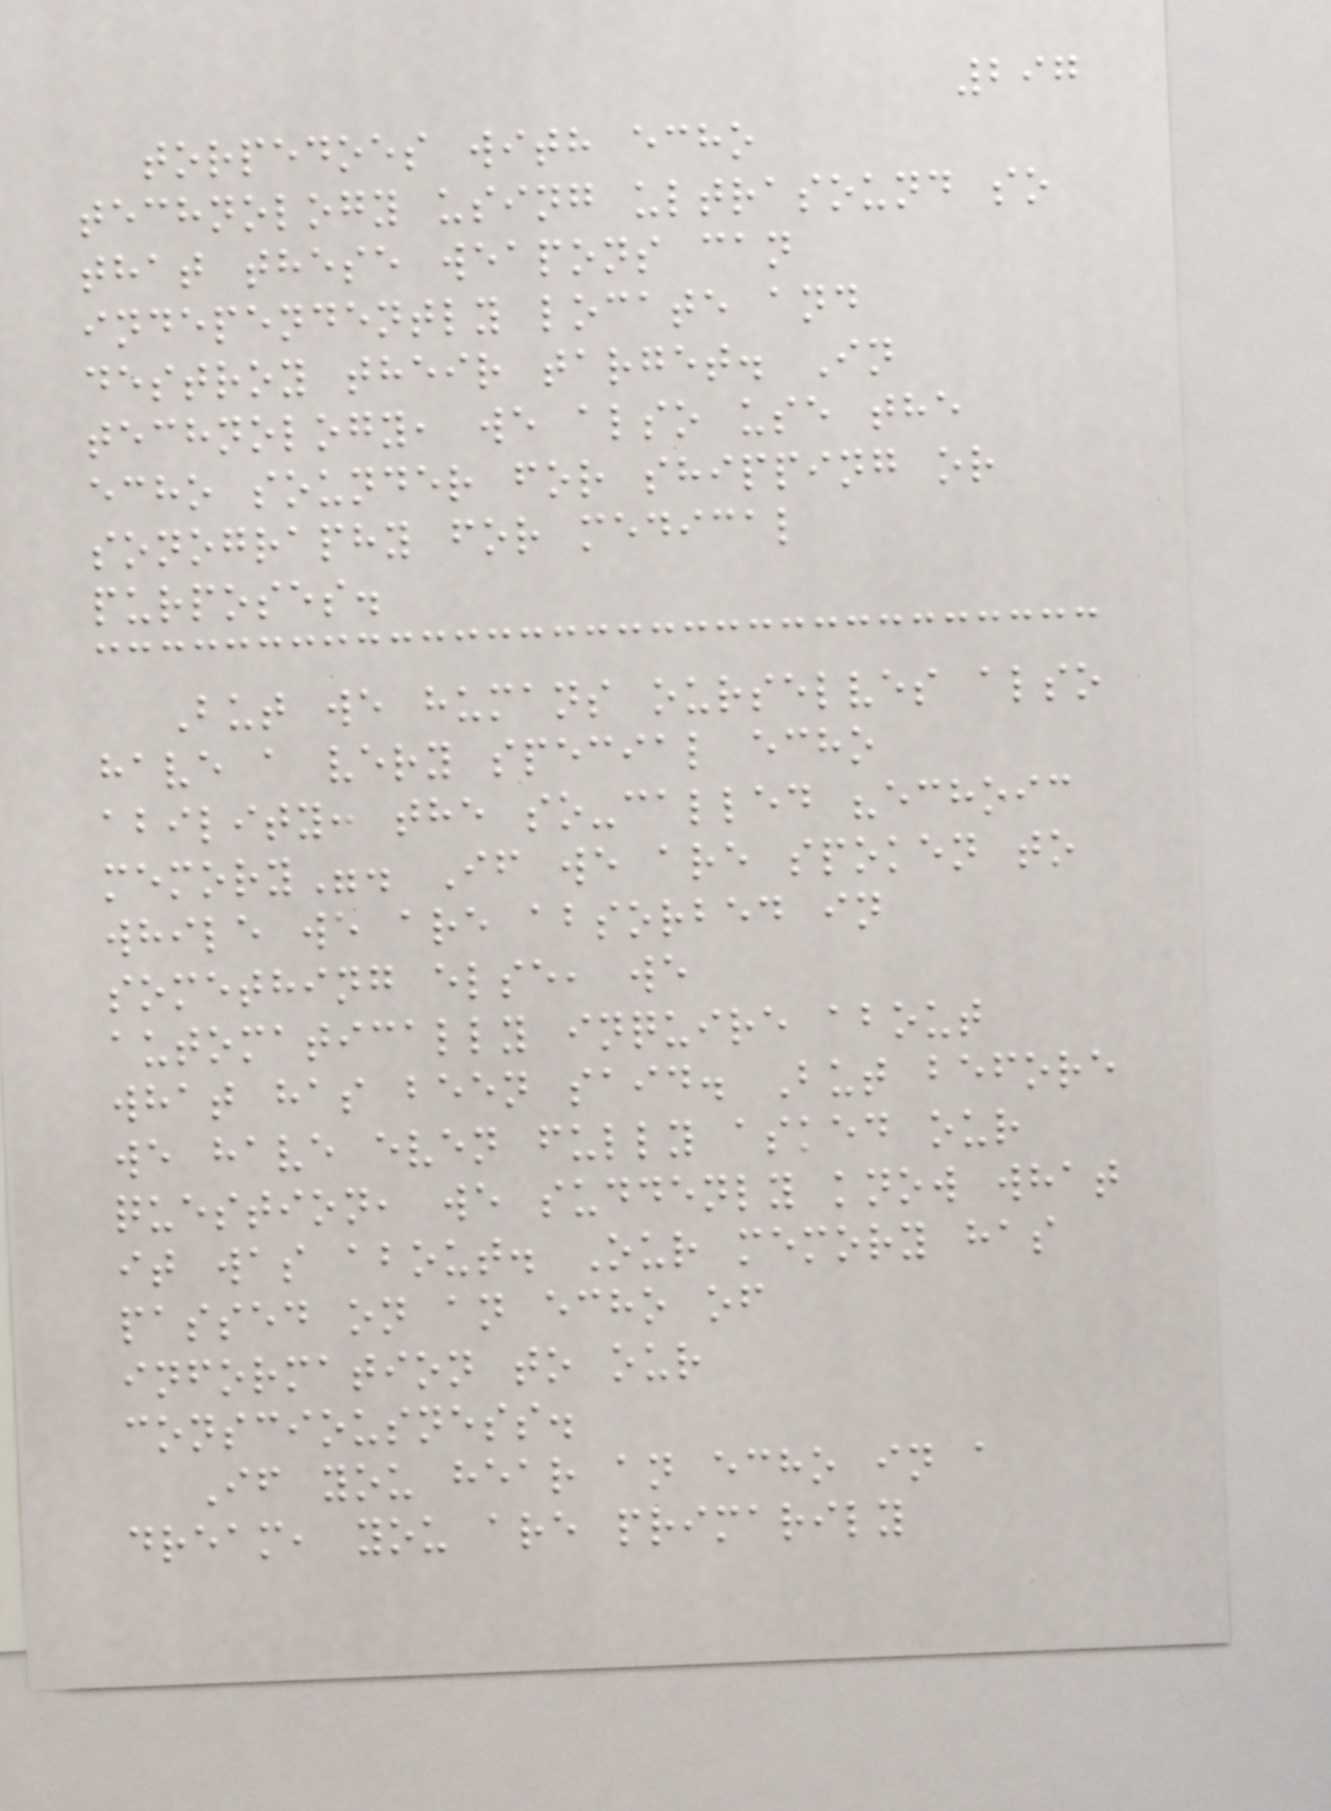297
torpedoes with echo
technology using ultrasound so
that these weapons can
independently locate and
destroy their target. In
technology, we also use the
echo sounder for shipping or
sonography for medical
purposes.
But we humans ourselves also
have a very special echo
ability: the so-called "echoic
memory". If we are spoken to
while we are absorbed in
something else, we
automatically inquire about
what has been said. But before
we have even fully asked our
question, we suddenly know what
it was about. Our memory has
passed on an echo of
information to our
consciousness.
If you hear an echo in a
dream, you are primarily
